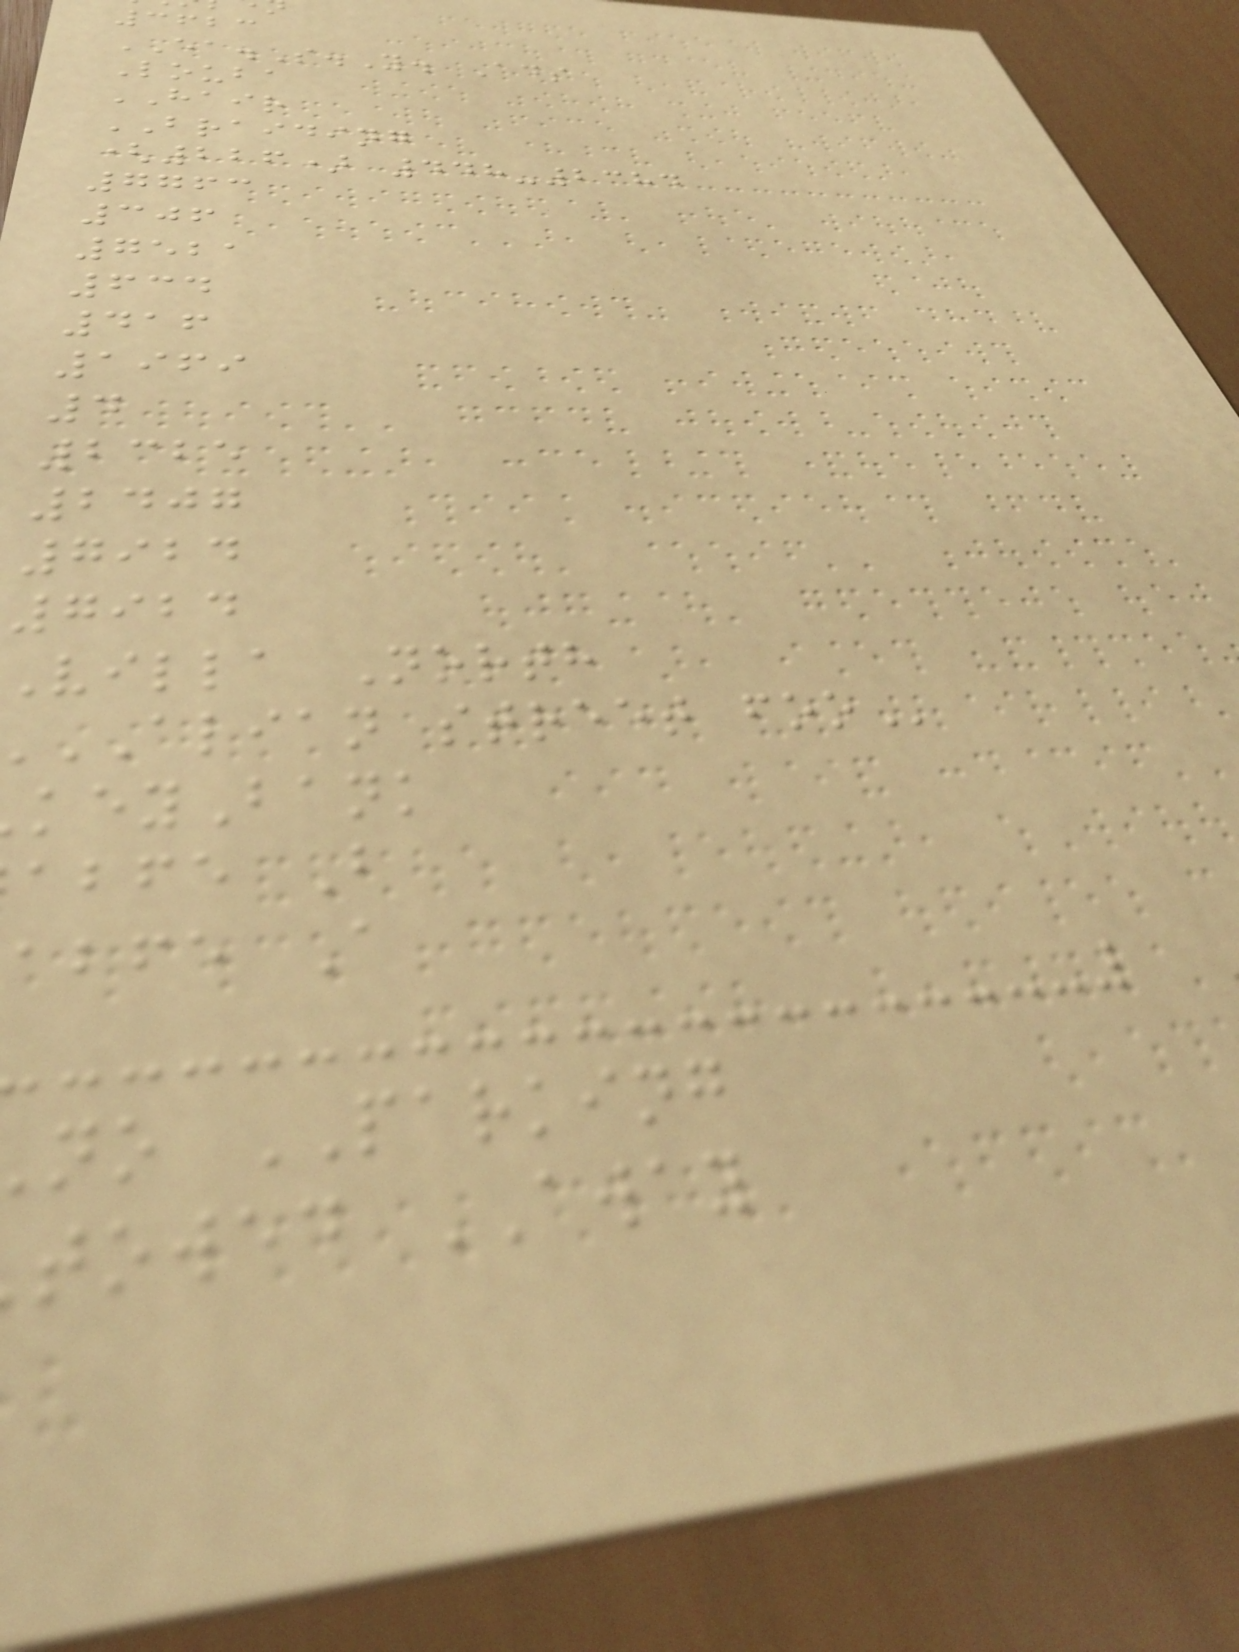3623
EA.S.Y. Ads
Louba
HAIR
BRAIDING
(226) 448-2384
7763
306
7521
634
416
1969
4
2325
2407
7924
7924
villa North
ALIAN street
eyBank
abfe B
abfe A
no PARKING
towed AWAY
